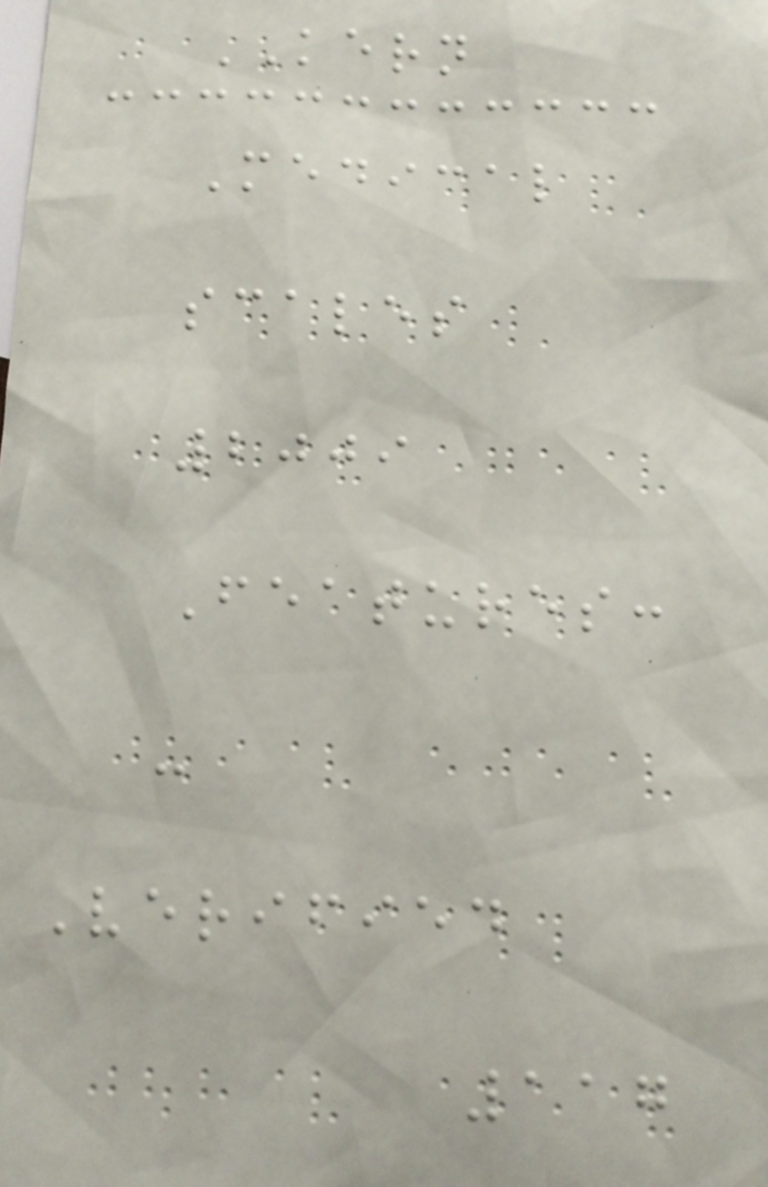KERN
Medical
scales
2009
Features:
-
Verified
117
